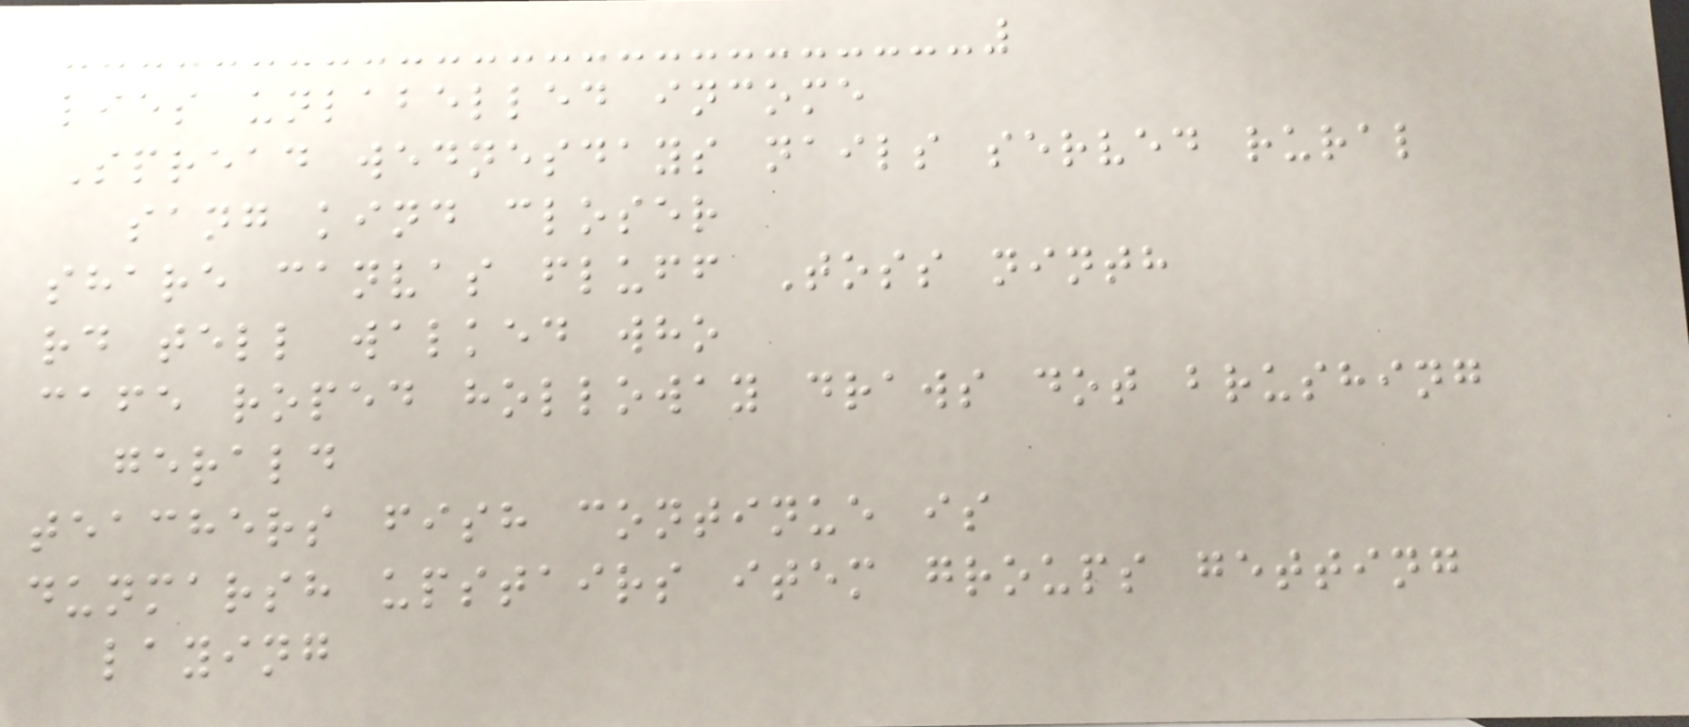lies unlabelled income
Spread wednesdays nails served rural
sang kind closer
share canvas fluff Toss ninth
rd tell walked who
cafe roped holloway draws dot brushing
gerald
teachers fish continue is
dunmarsh upstairs item groups getting
laying
